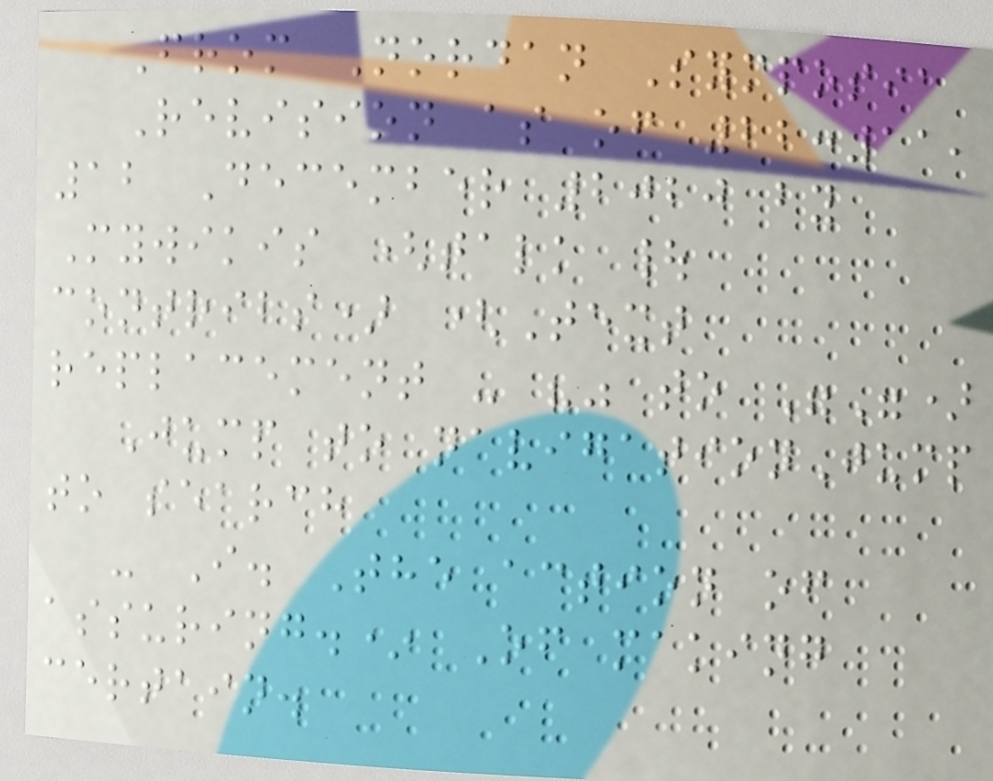From Nordan Symposia
Revision as of 22:11,
12 December 2020 by
Mywikis (talk |
contribs) (Text
replacement - "" to "")
Jump to navigationJump
to search
- I. The action of
assuring.* Of making
certain.
